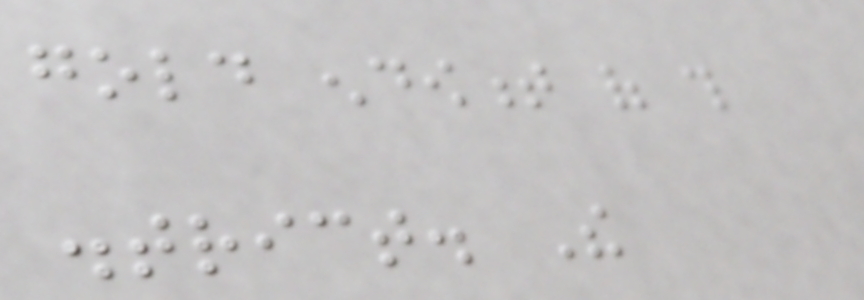gold endowment of this
district. The
